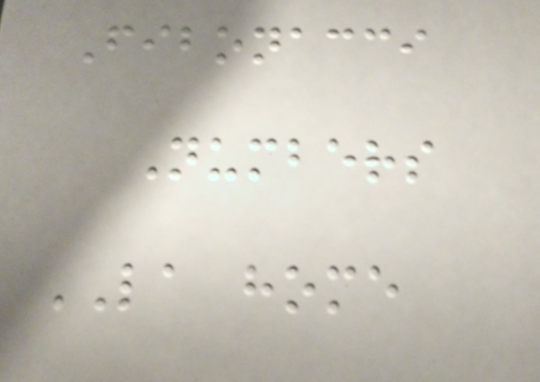Fibonacci
Numbers
LA home
